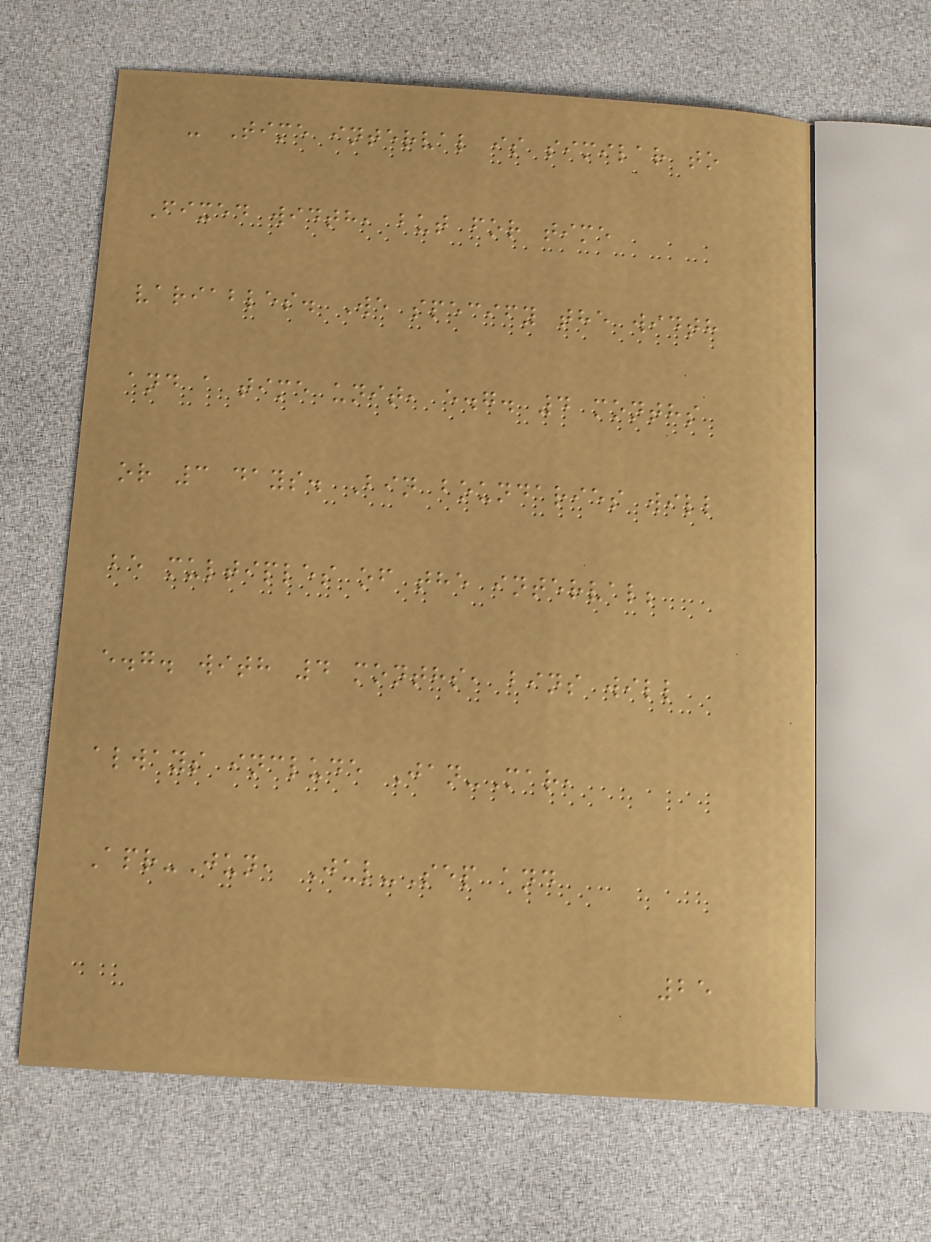- Time interval is similar to
Fixed width, but for time
variables. We specify the width
and a time unit, e.g. 4 months
or 3 days. Bin boundaries will
be multiples of the interval;
e.g. with 4 months, bins will
always include Jan-Mar,
Apr-Jun, Jul-Sep and
25
